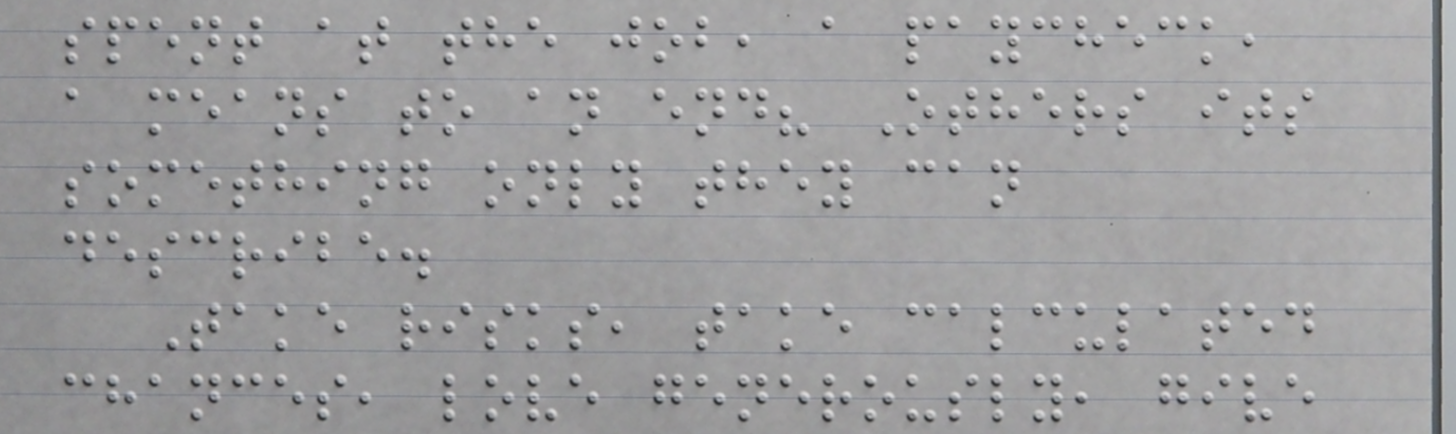spent at the job, a paycheck,
a means to an end? Others its
something only they can
describe.
Take risks, take calculated
chances, love generously, give
